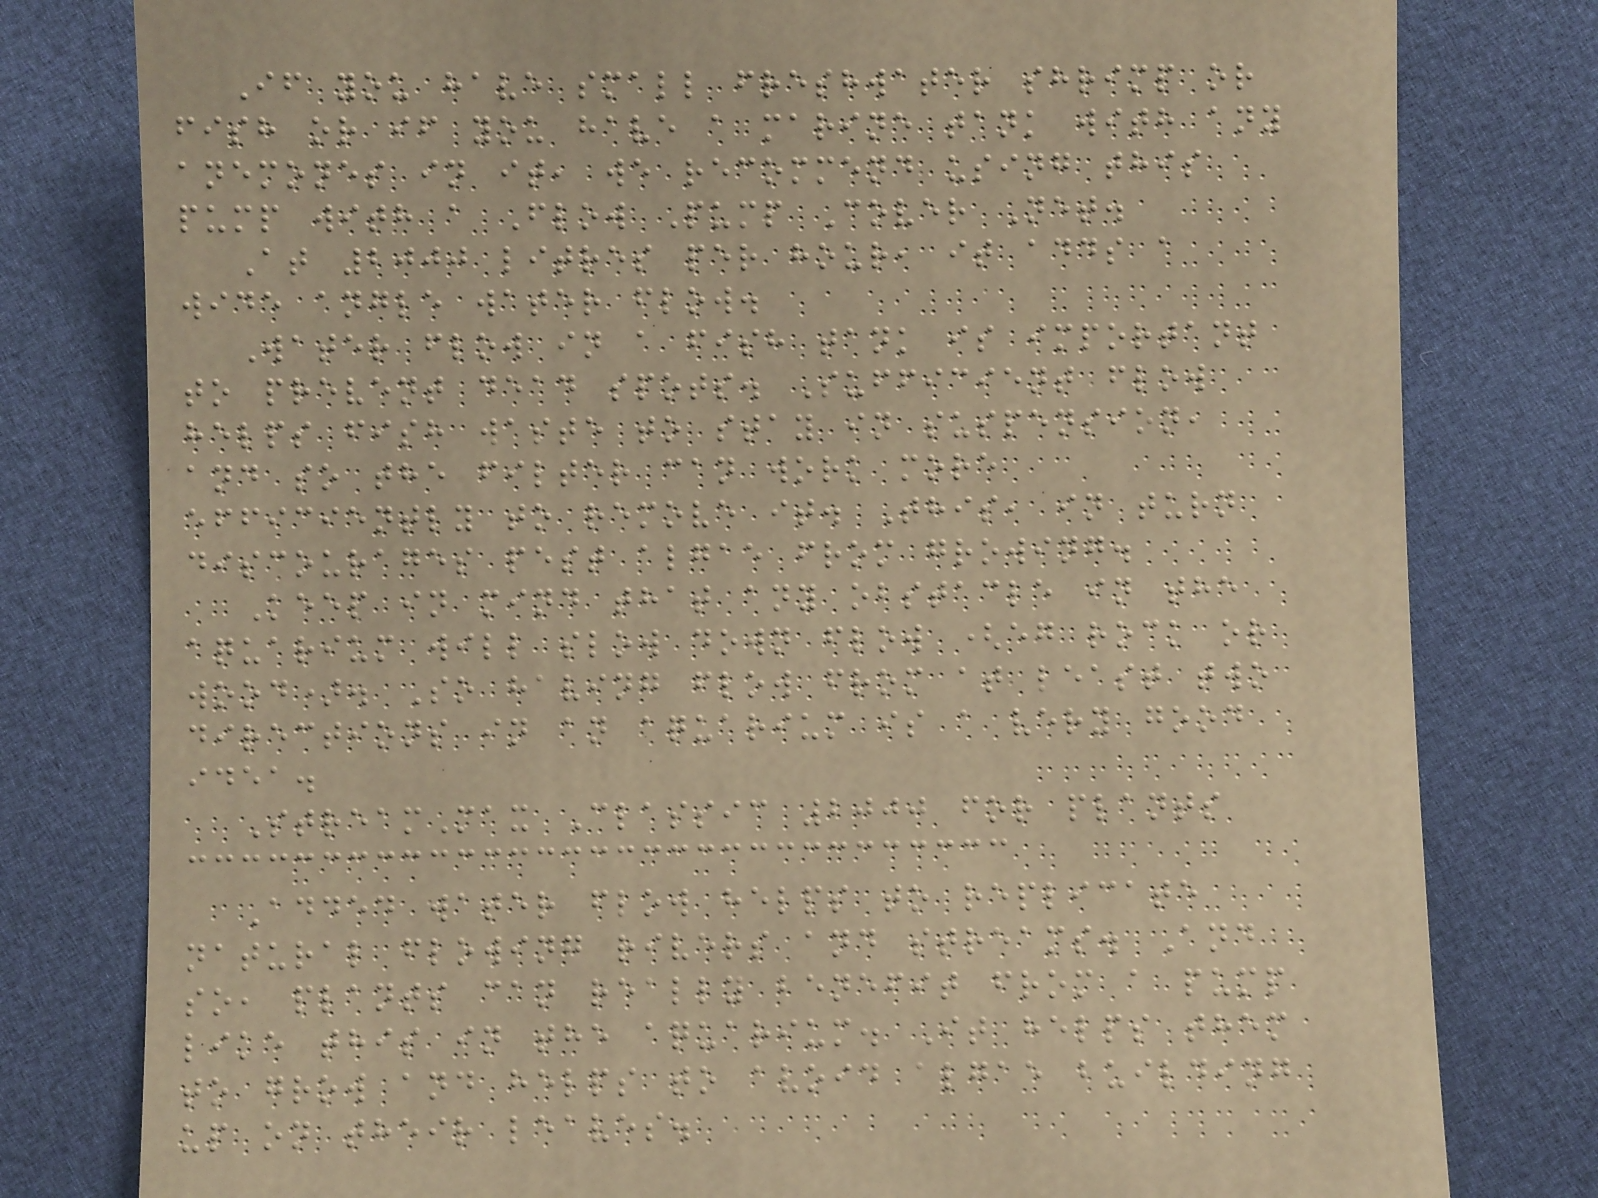If you have small freshwater shrimp or
fish or if you have a marine tank with any
anemones in it, we recommend using this
pump with a Flow Pump Cover Net.
At 2000 litres per hour, it adds a
wide angle water flow.
Water flow in a fish tank is important
to prevent dead spots. Sufficient flow
helps fish waste to stay in suspension,
and so the filter can work more
efficiently to remove it. This, in turn
discourages pest algae from growing.
Keep in mind that any obstacle in the
aquarium will slow down flow (eg rock or
wood). So having flow from at least two
directions in an aquarium is a very good
idea.
StreamMax Classic 2000 for plants
Added water flow helps to replicate
natural flowing rivers and streams. And
so, plants can really benefit from a pump
like this in the aquarium. It helps them
to grow and helps to avoid algae building
up on their leaves.
